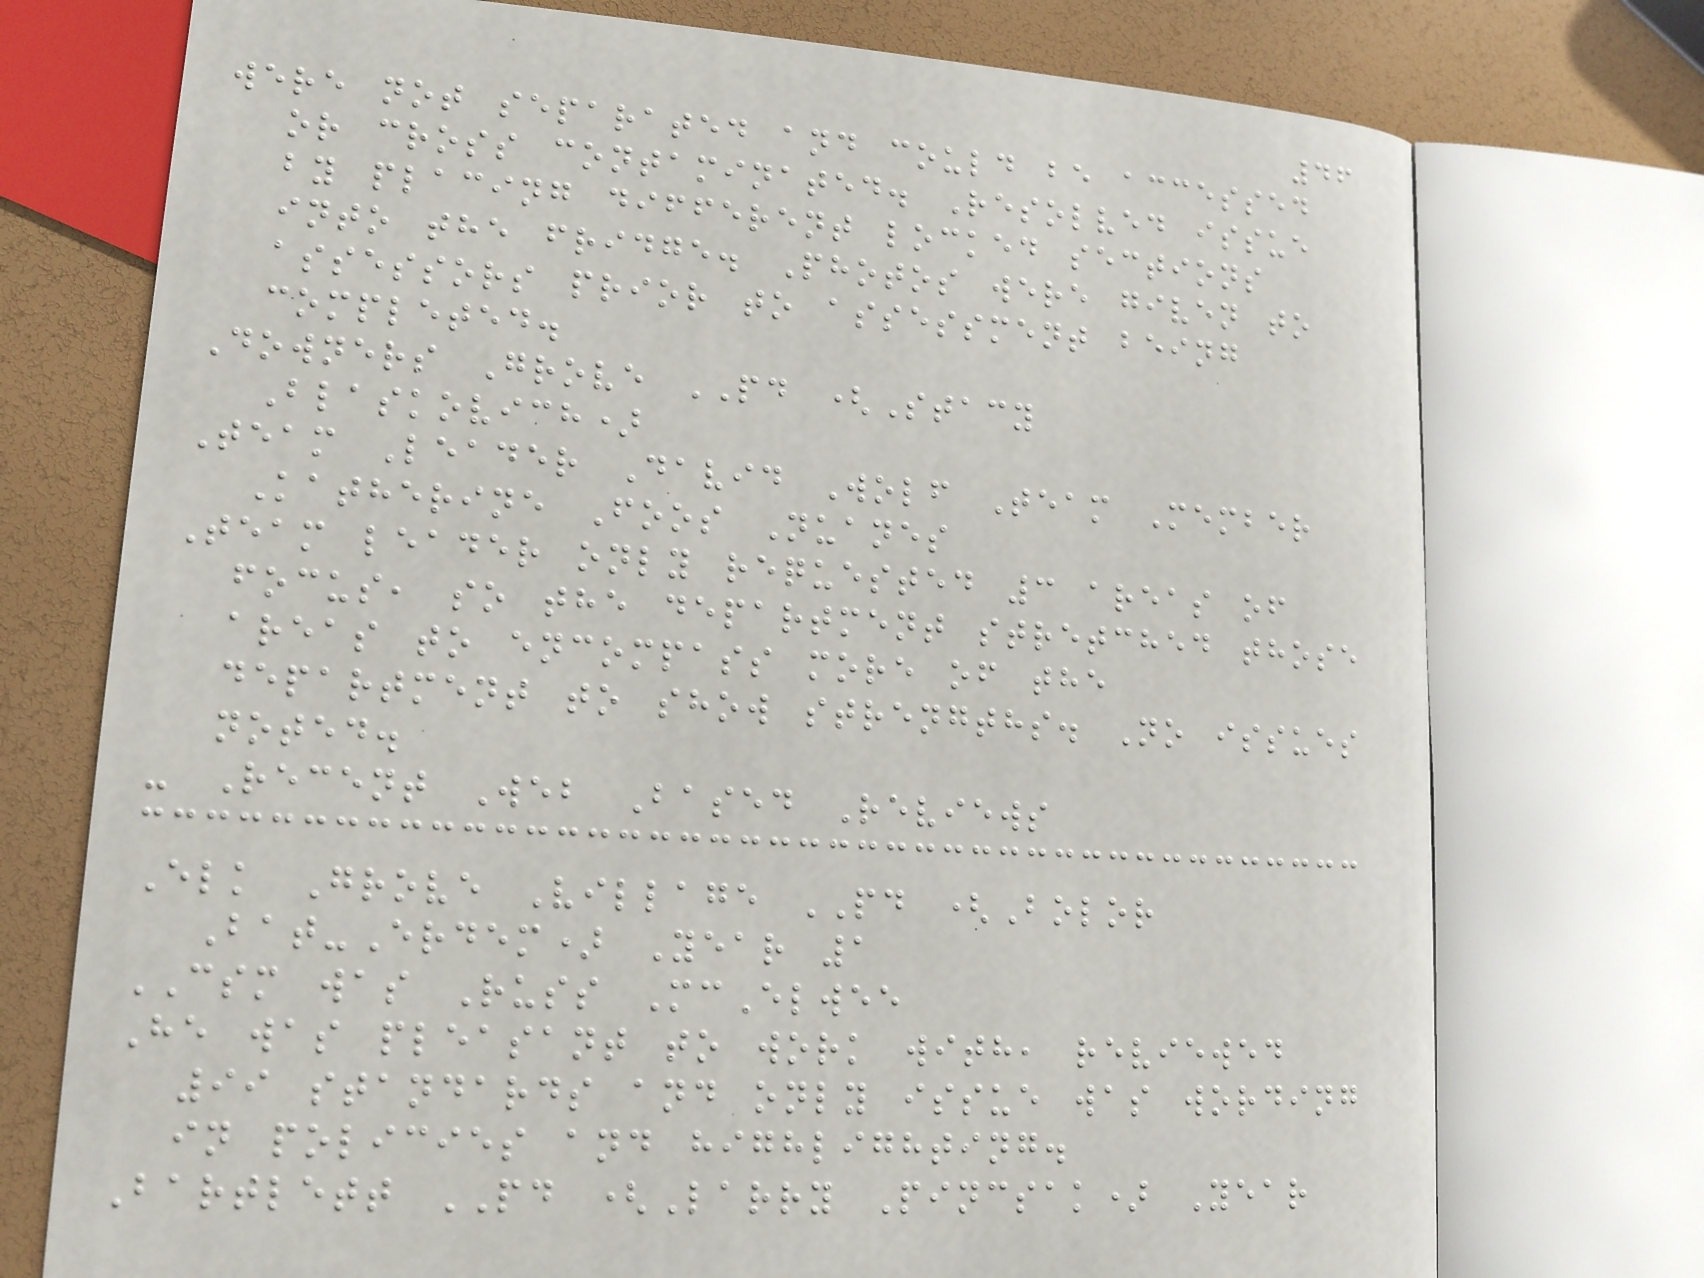46
were not separated and could be accessed
or cross contaminated. Resolved issue
by placing different locked sections
into the fridge. Photos were given to
assessors prior to assessment being
completed.
Downers Grove PD (Stacy
Blaskovich)
Team Leader David Wolf Team Member
Katherine Foos Nuanes
Team leader only requested 3 areas of
focus, so the department stretched those
areas to encompass more of the
department to show strengths. No issues
noted.
- Recent Web Based Reviews
Elk Grove Village PD (Bolor
Bat-Erdem) Year 1
CSM was Russ McElwee
He was pleasant to work with, reviewed
99 standards and only issue was wording
in policies and highlighting.
Bartlett PD (Larry Pincsak) Year
